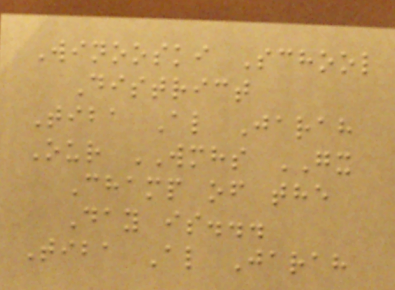Winooski School
District
Tiba Al Jarah
Our WMHS GX
Champ of the
Day is...
Tiba Al Jarah
